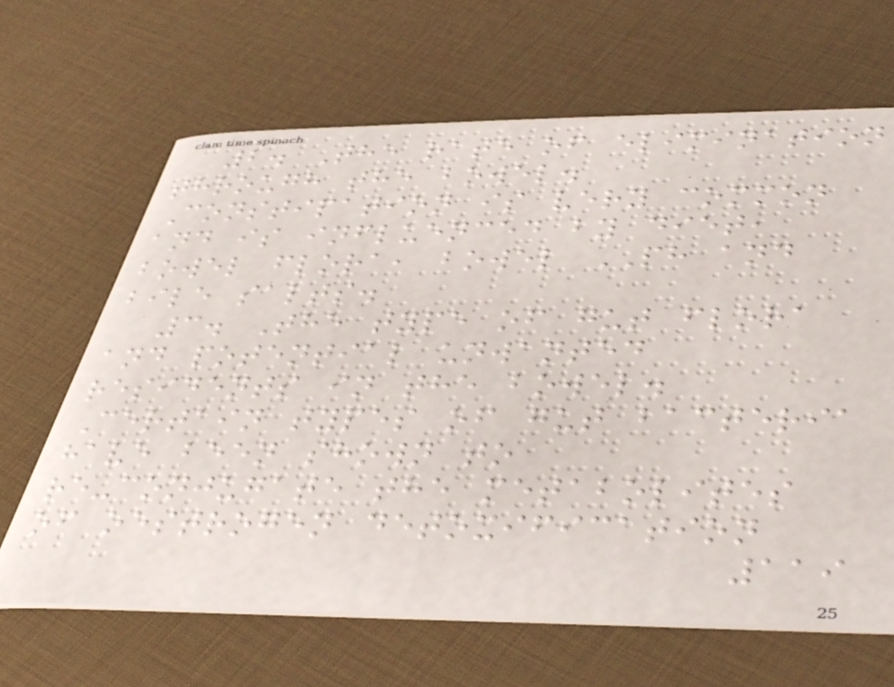2. The rate of elimination
through the bowel.
Constipation is very common
and is influenced by diet,
bowel flora, bowel PH and
bile salts.
3. The type of gut flora
and potential unwanted
residents in the bowel.
Certain types of gut bacteria
have been shown to
re-conjugate the metabolites
of oestrogen detoxification
119
